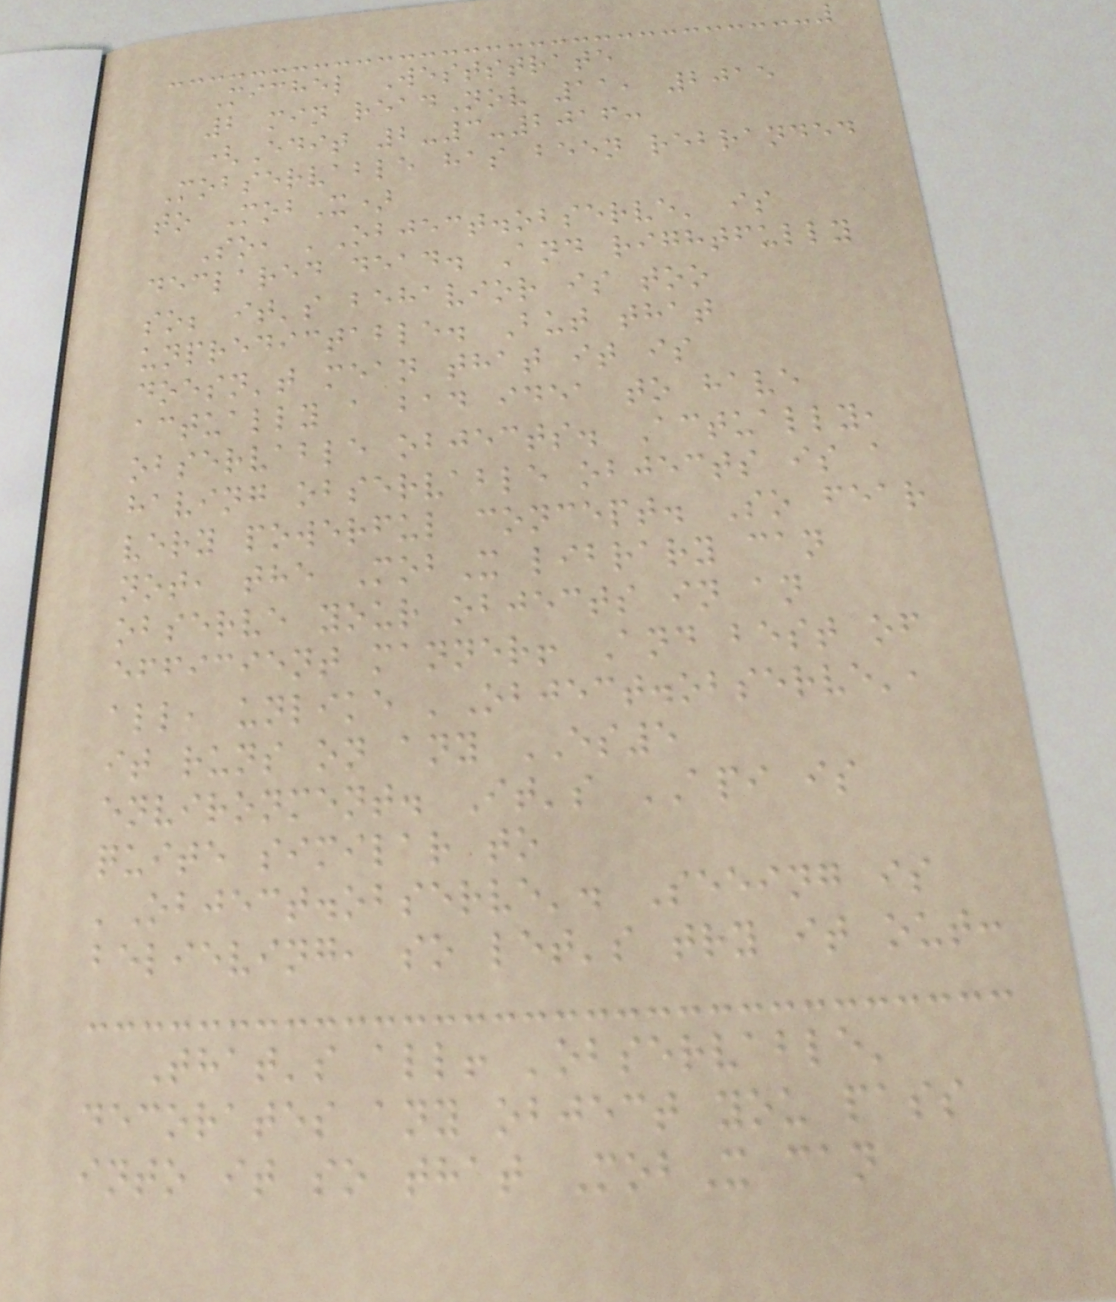Michel Weststrate
2 min readNov 11, 2015
(Edit 2-3-2016:
Mobservable has been rebranded
to MobX)
So, 'Object.observe' is
declared dead. And rightfully
so; it's behavior is too
unpredictable. But that
doesn't mean that it is
actually a bad idea to have
observable objects. Actually,
having observable objects is a
very powerful concept. So fear
not, the MobX library can
observe your objects in an
efficient manner! And best of
all, unlike 'Object.observe',
it runs on any ES5
environment. It's API is
quite similar to
'Object.observe'. Seeing is
believing, so let's try it out:
That's all! 'observable'
decorates any object you pass
into it so that MobX can
